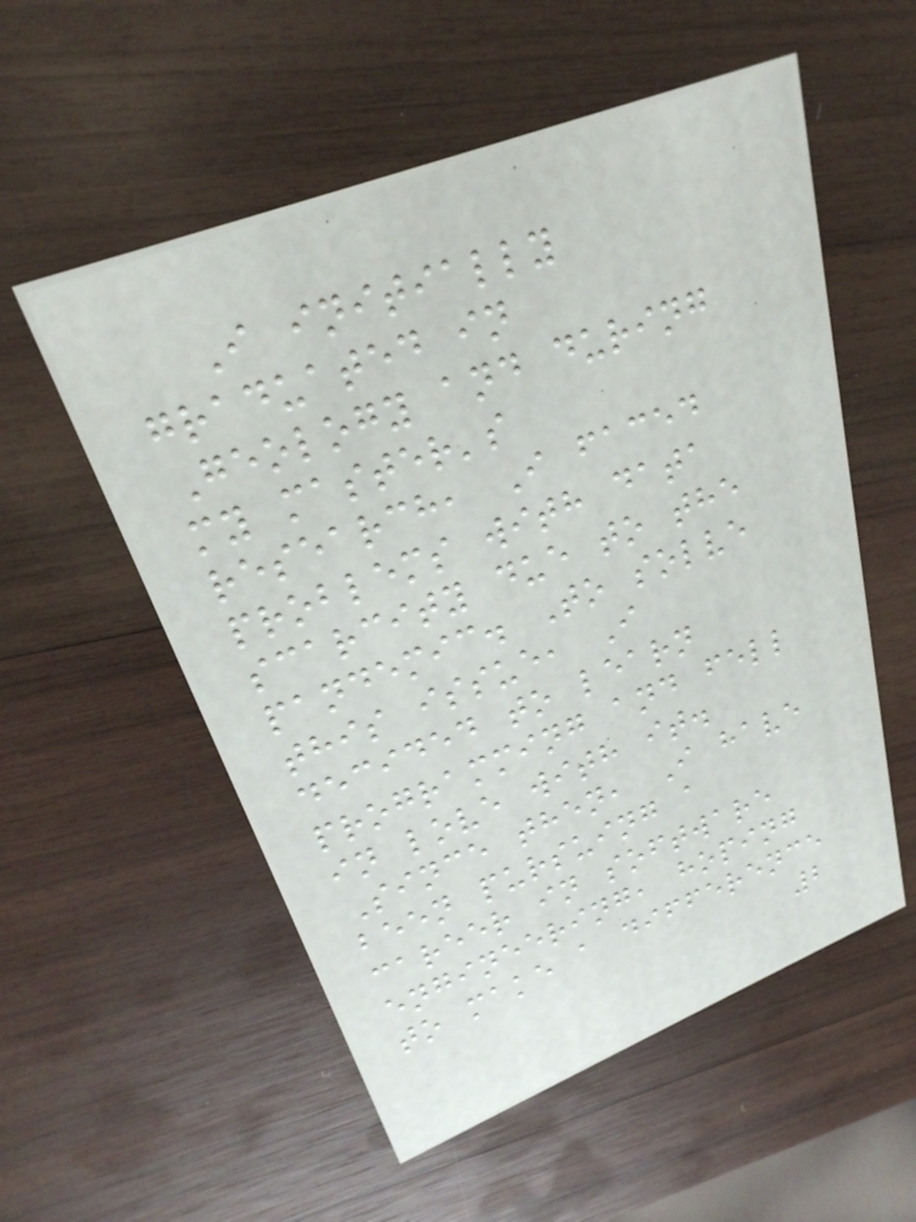I initially
graduated in
Geology and during
my master's
research, I faced
problems with data
scarcity due to the
pandemic. To solve
this issue, I
decided to learn
programming and fell
in love with it.
Since then, I have
been pursuing a
career in software
engineering, hoping
to make a difference
2
